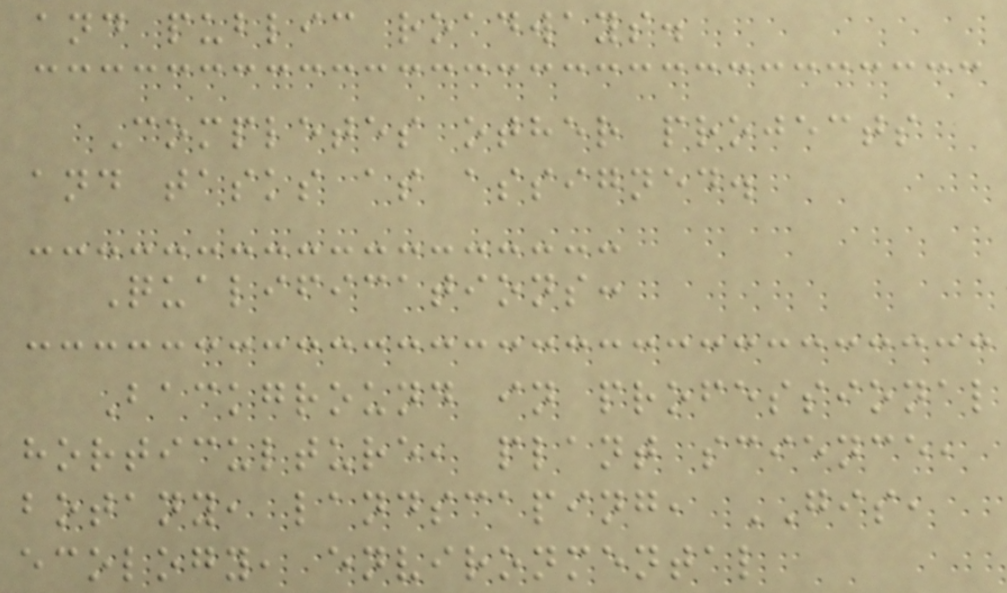and public roadways.
Completes other projects
and tasks as assigned.
Qualifications:
Background in professional
horticulture, plant science,
botany, landscaping, GIS,
ecology, environmental
